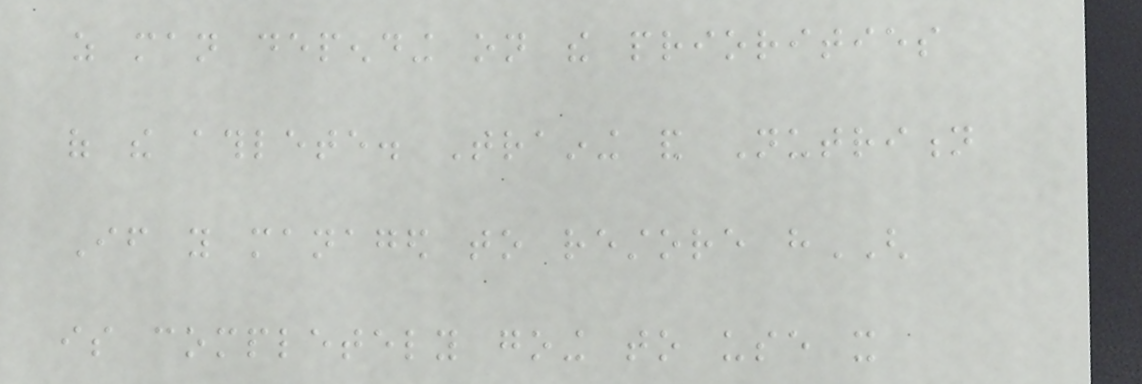as man depending on the priorities
of the athlete. Training and Nutrition
If you managed to restore hGH
is completely going to use it
